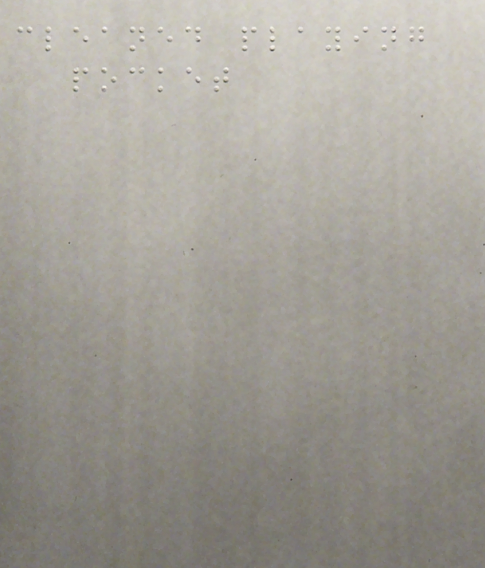cleaned playing
pocket
